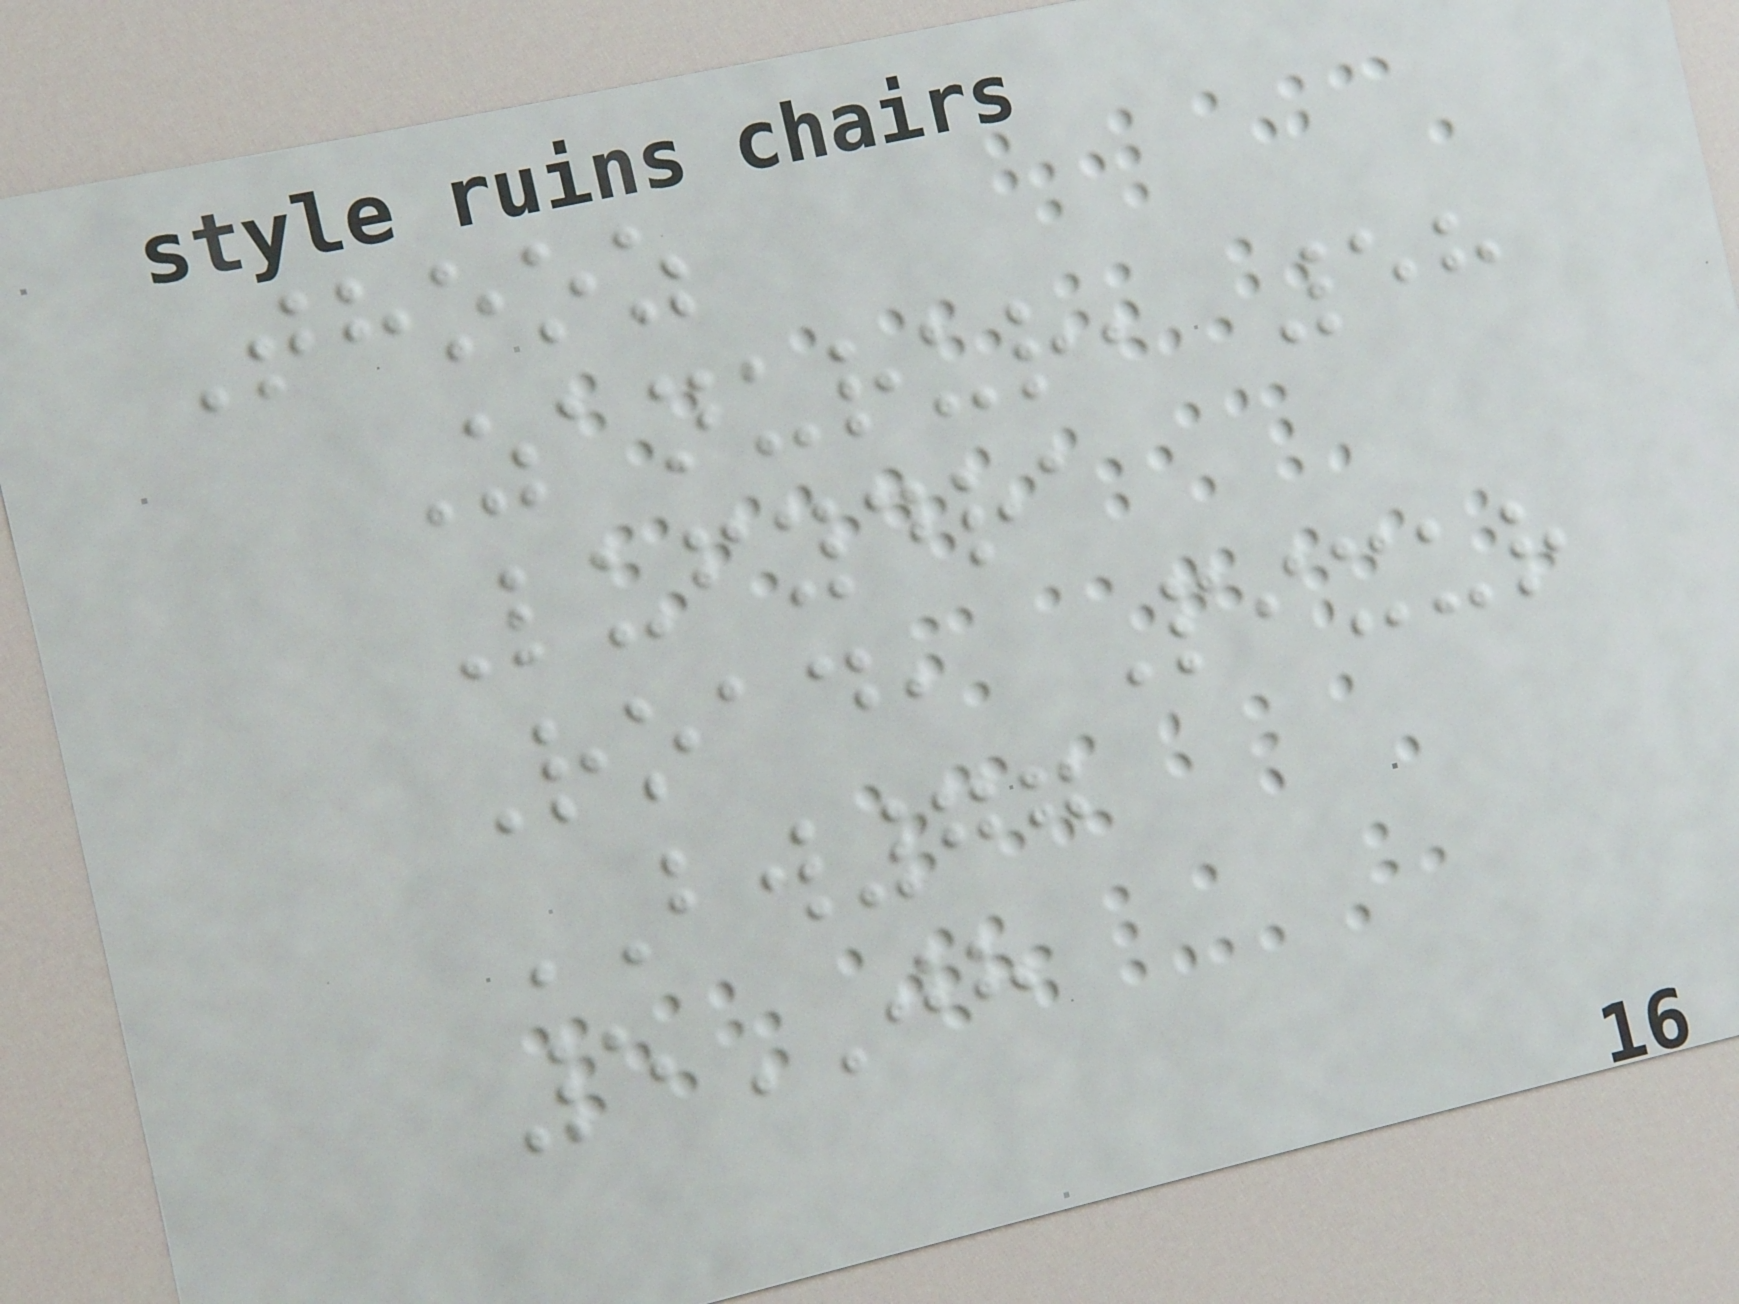Thooz
Zanurur, 58
Lufydra
Road, Pixur
BW77
5JH
